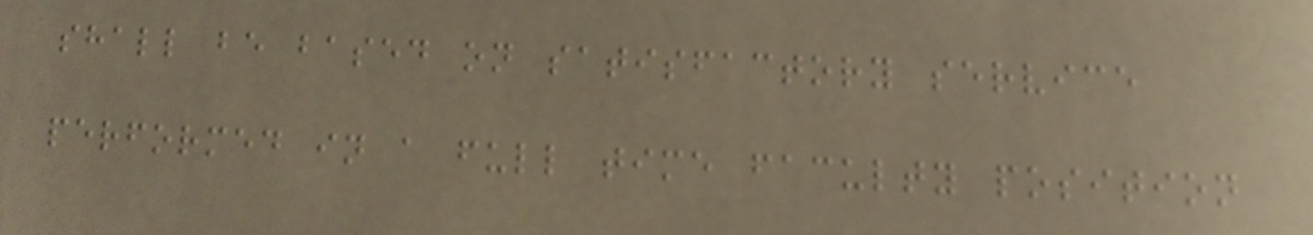shall be based on satisfactory service
performed in a full time faculty position
